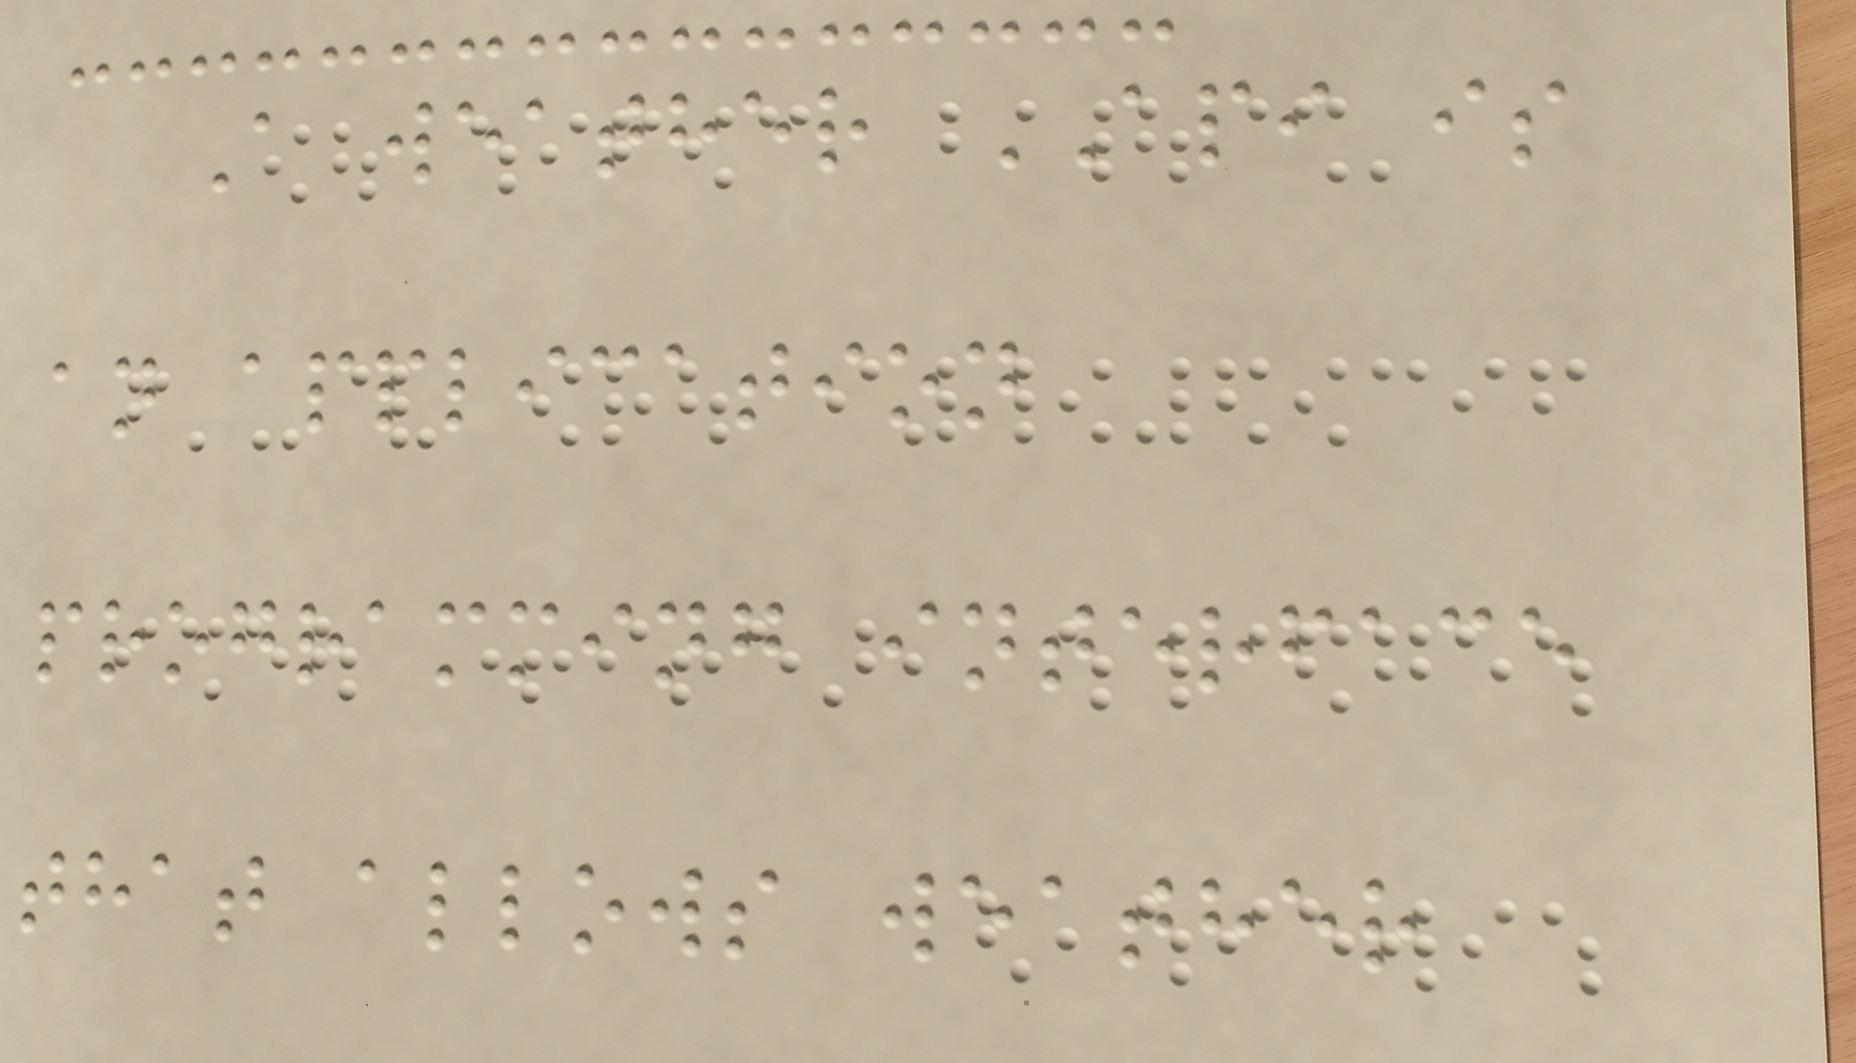A weather API is
an application
programming interface
that allows weather
